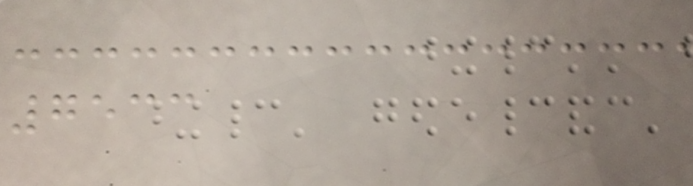7533
